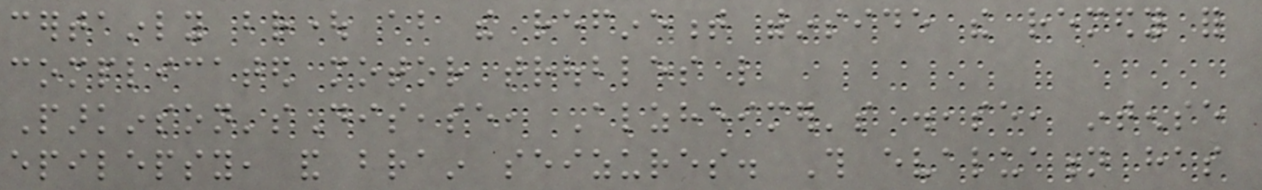certainly brought about the refinement withinside the remedy for
complicated motor troubles like
Parkinson'sDisease, Alzheimer's disease, intense
epilepsy, and brain seizures. This evaluation has
